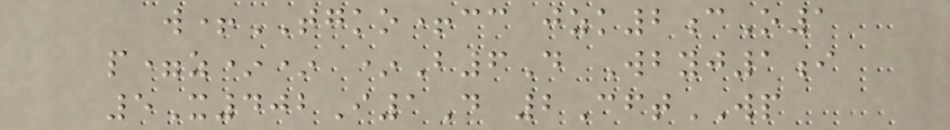w+TGKO+cc jzk2cO1
p=z** *B6D Wbyj1i
5X402I1D 2CftWP
